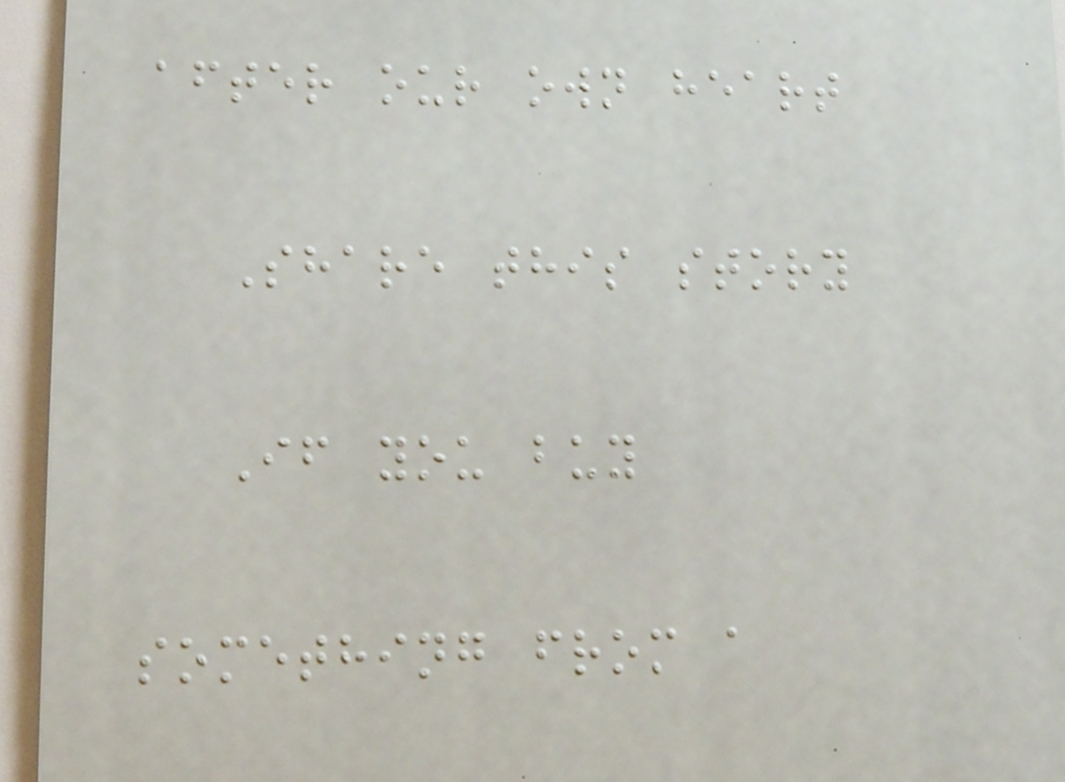after our own heart
Share this story
If you buy
something from a
